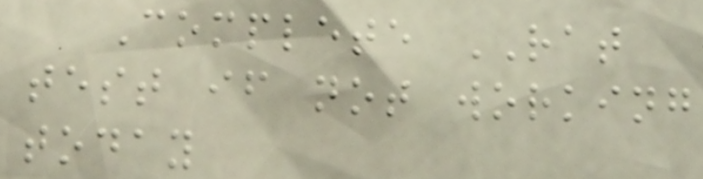Complete RAT
test if not working
today
